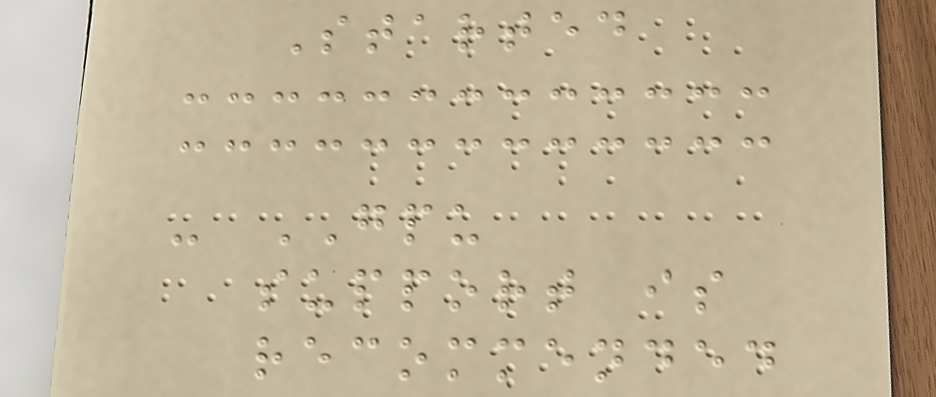Started
- GPU
support is
recommended
